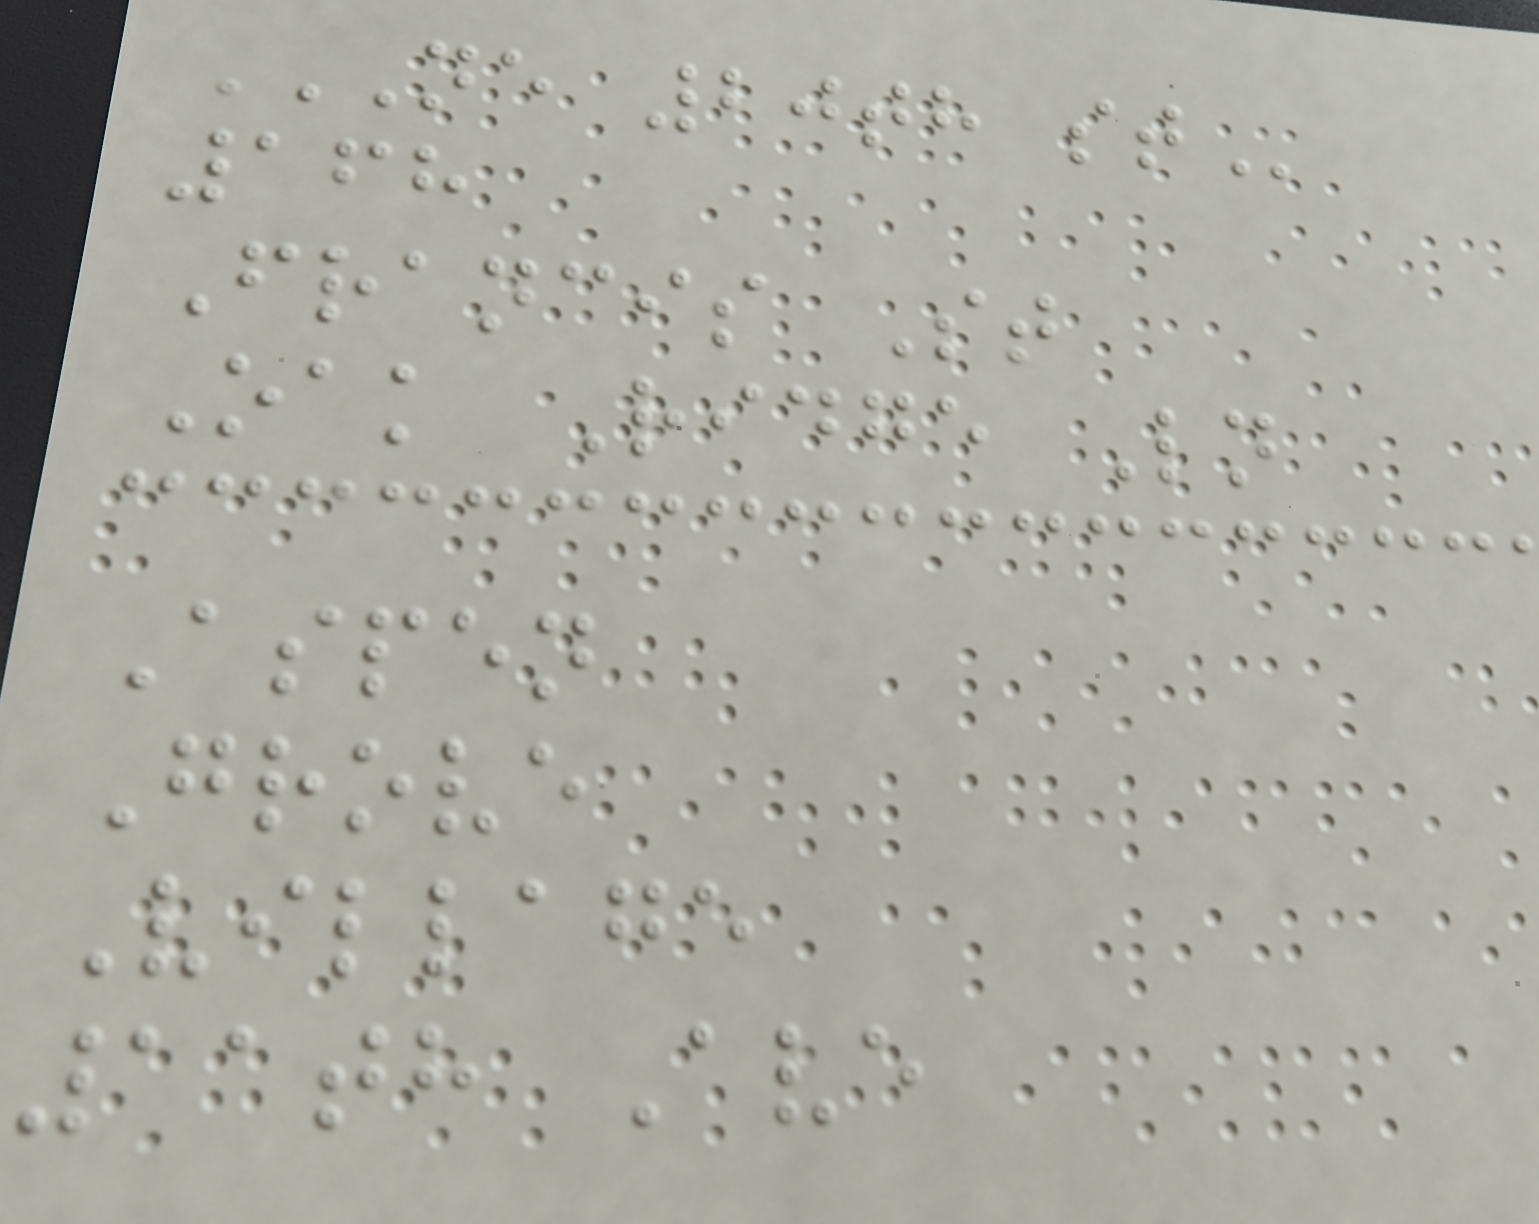NE 20TH ST
168
Francis St
Oak Ridge Ln
Aspen
Grove
Village
11th Ave
